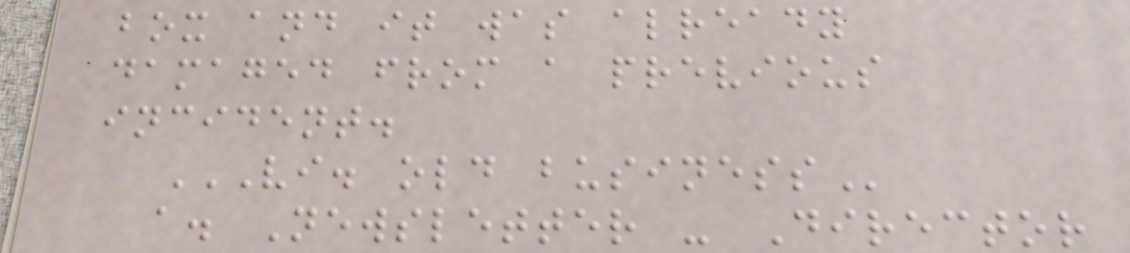box and it was already
damaged from a previous
incident.
VI. OLD BUSINESS
a. Newsletter - Director
